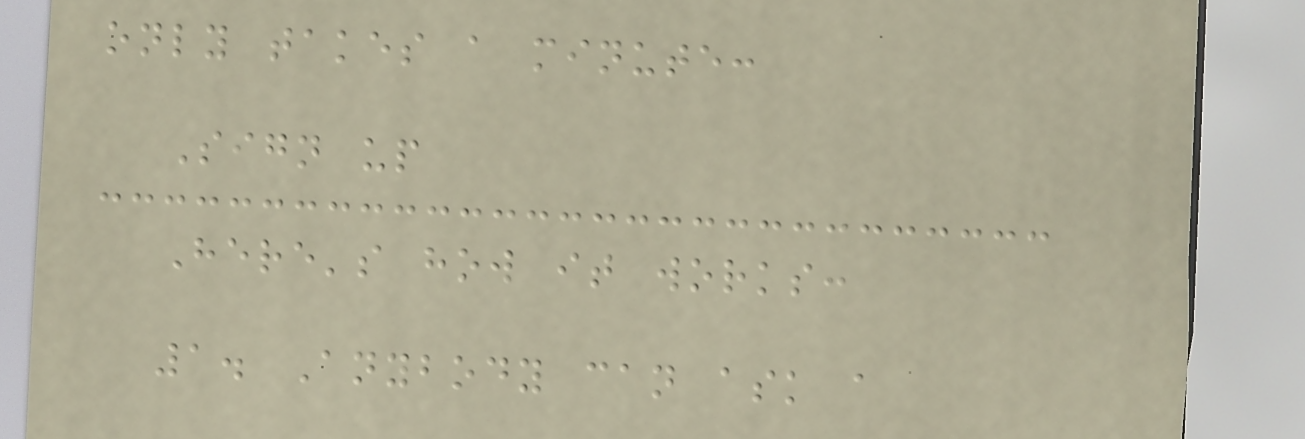only takes a minute:
Sign up
Here's how it works:
1. Anybody can ask a
